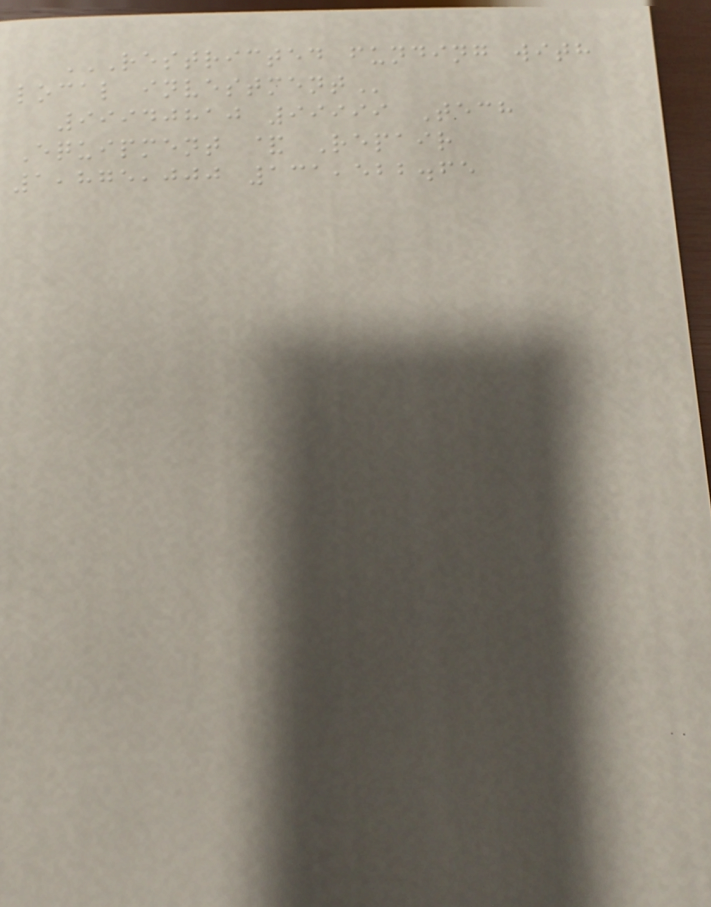RESTRICTED FUNDING WITH
LOCAL INVESTMENT
99940810 99999 Tech
Equipment & Repair
1,875,000 131,522.65
